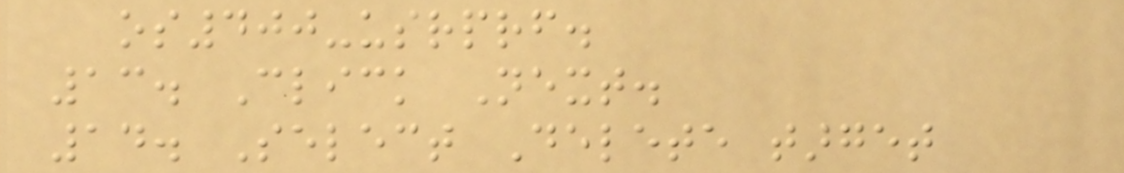os400-usrprf.
13. Click Next.
14. Select Delete target
